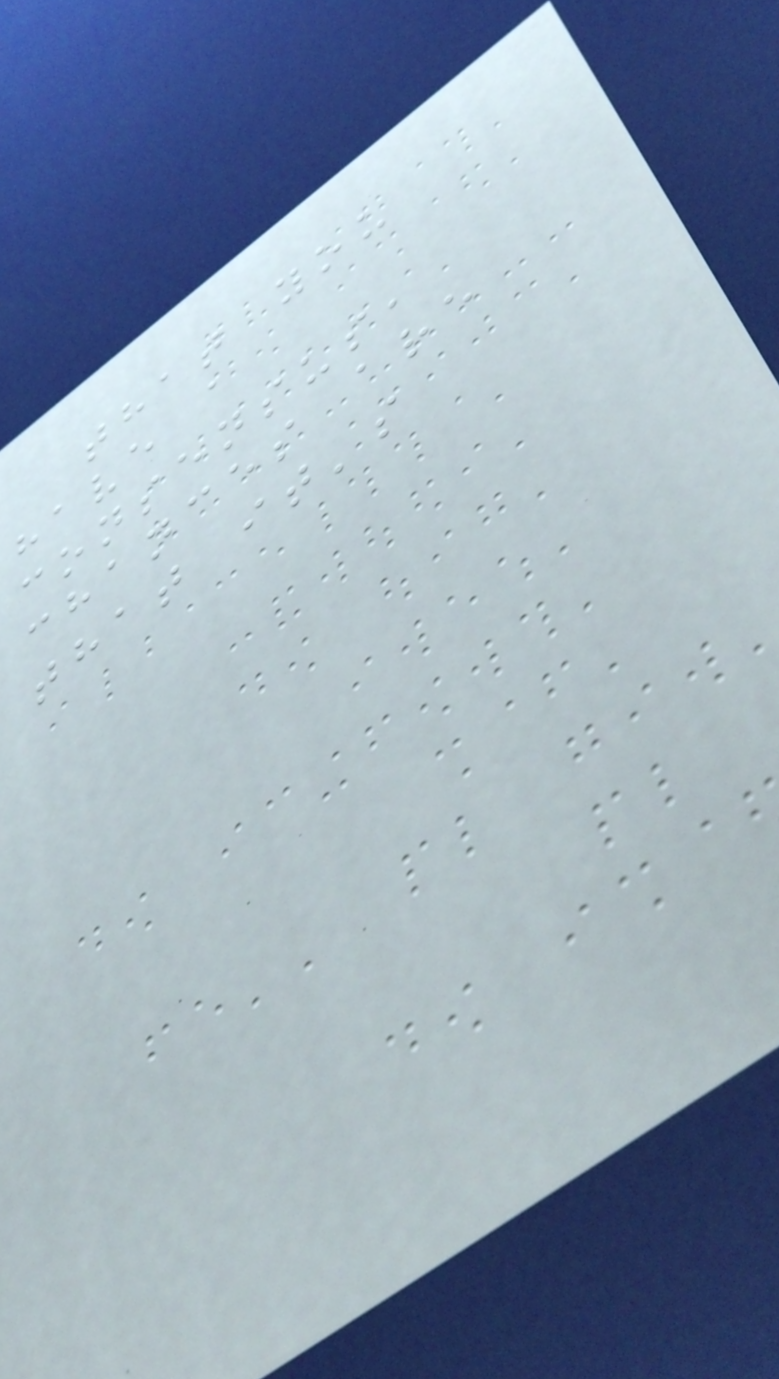that you
have a
consensus,
chances are
that it's
